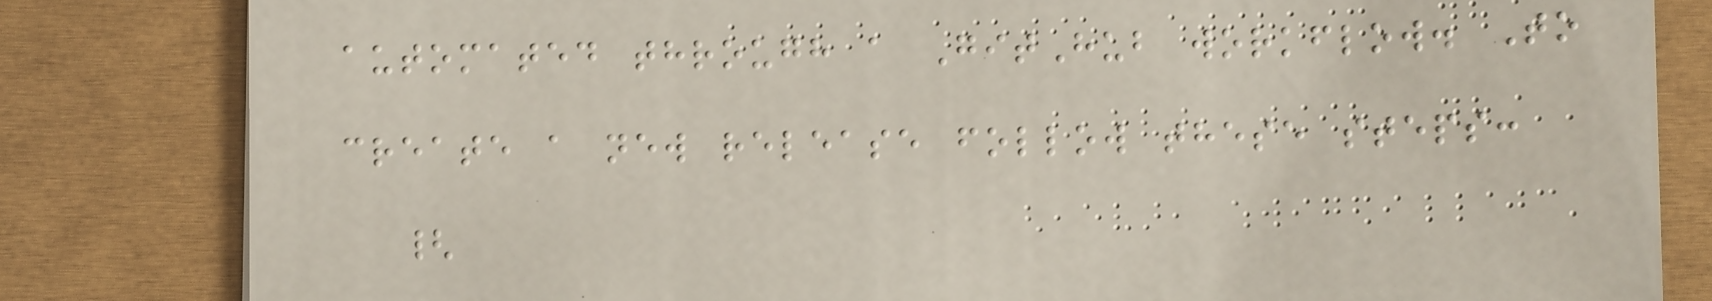automated through a GitHub workflow. To
create a new release follow these steps:
{
